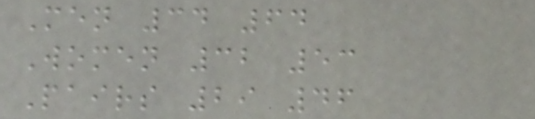Men 34 64
Women 32 53
Pairs 29 46
